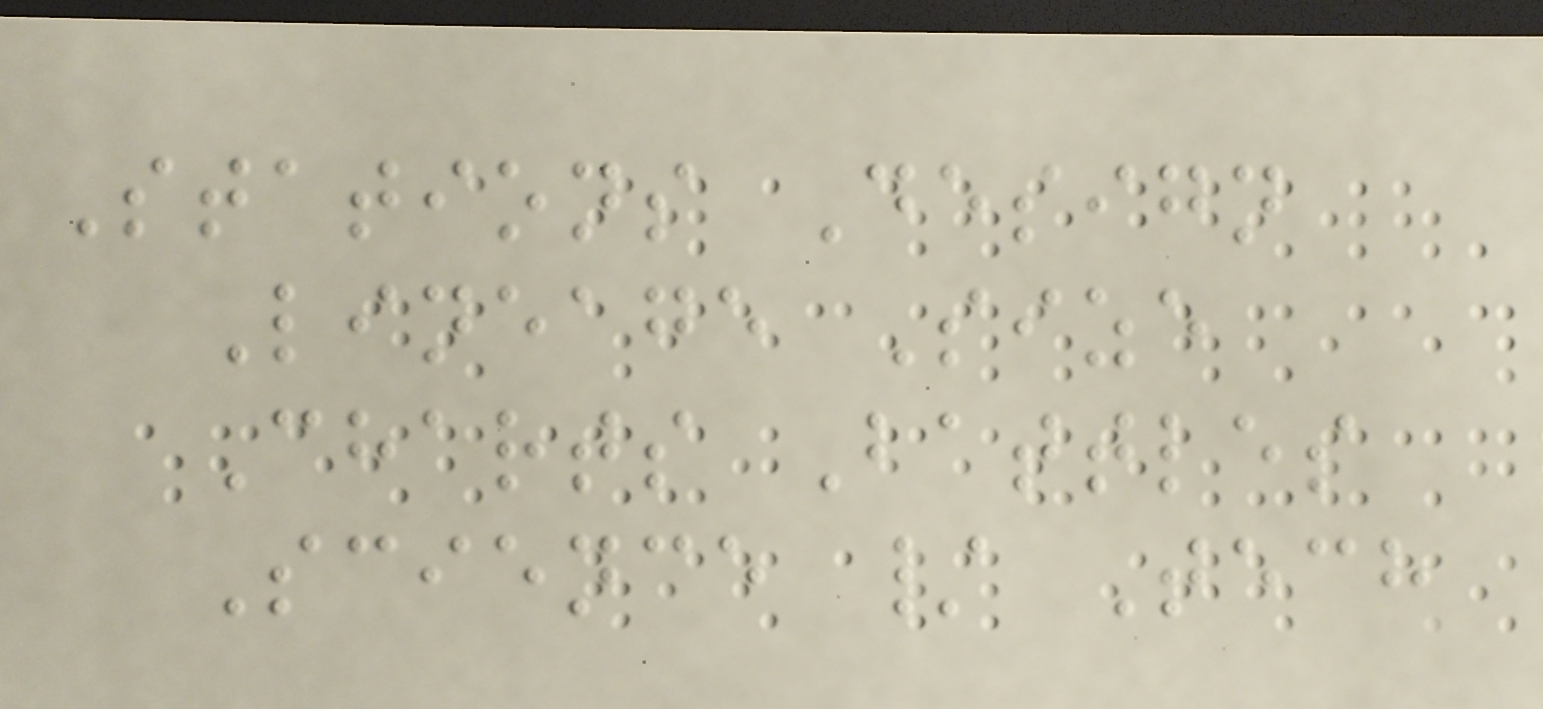Stations Design
Lineage Size
Charts Battles
Science / Tech
